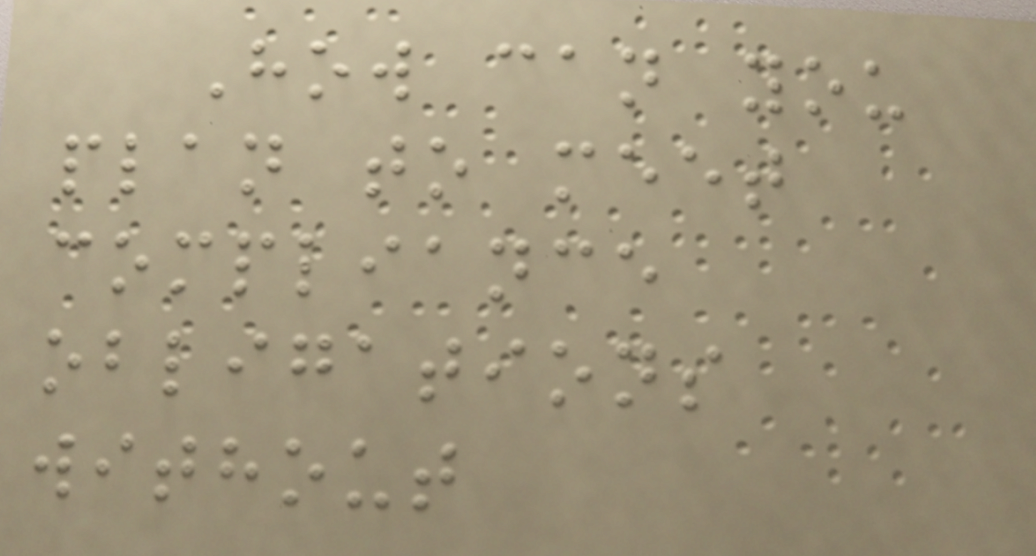How can you
plan to meet
compliance
obligations
without
